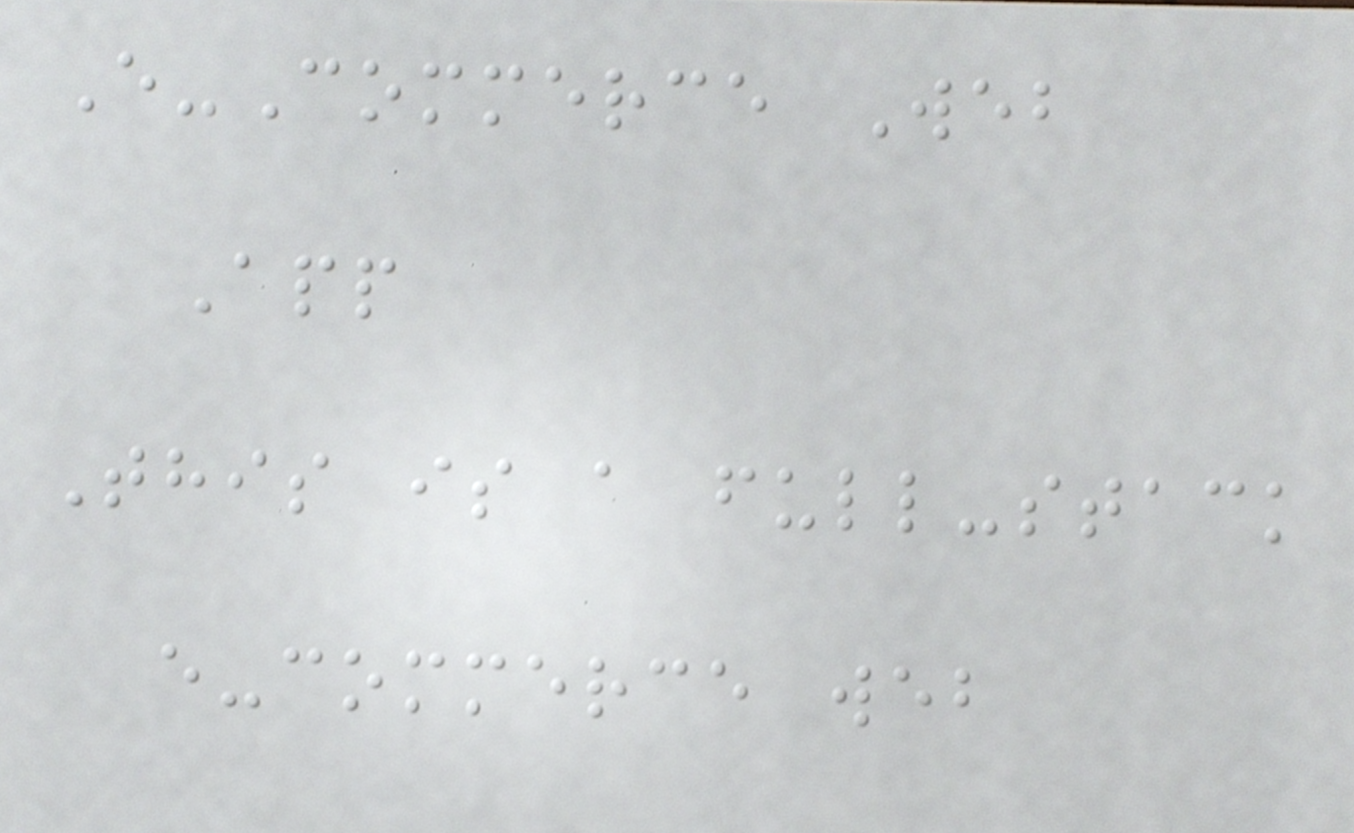E-Commerce Web
App
This is a full-stack
e-commerce web
